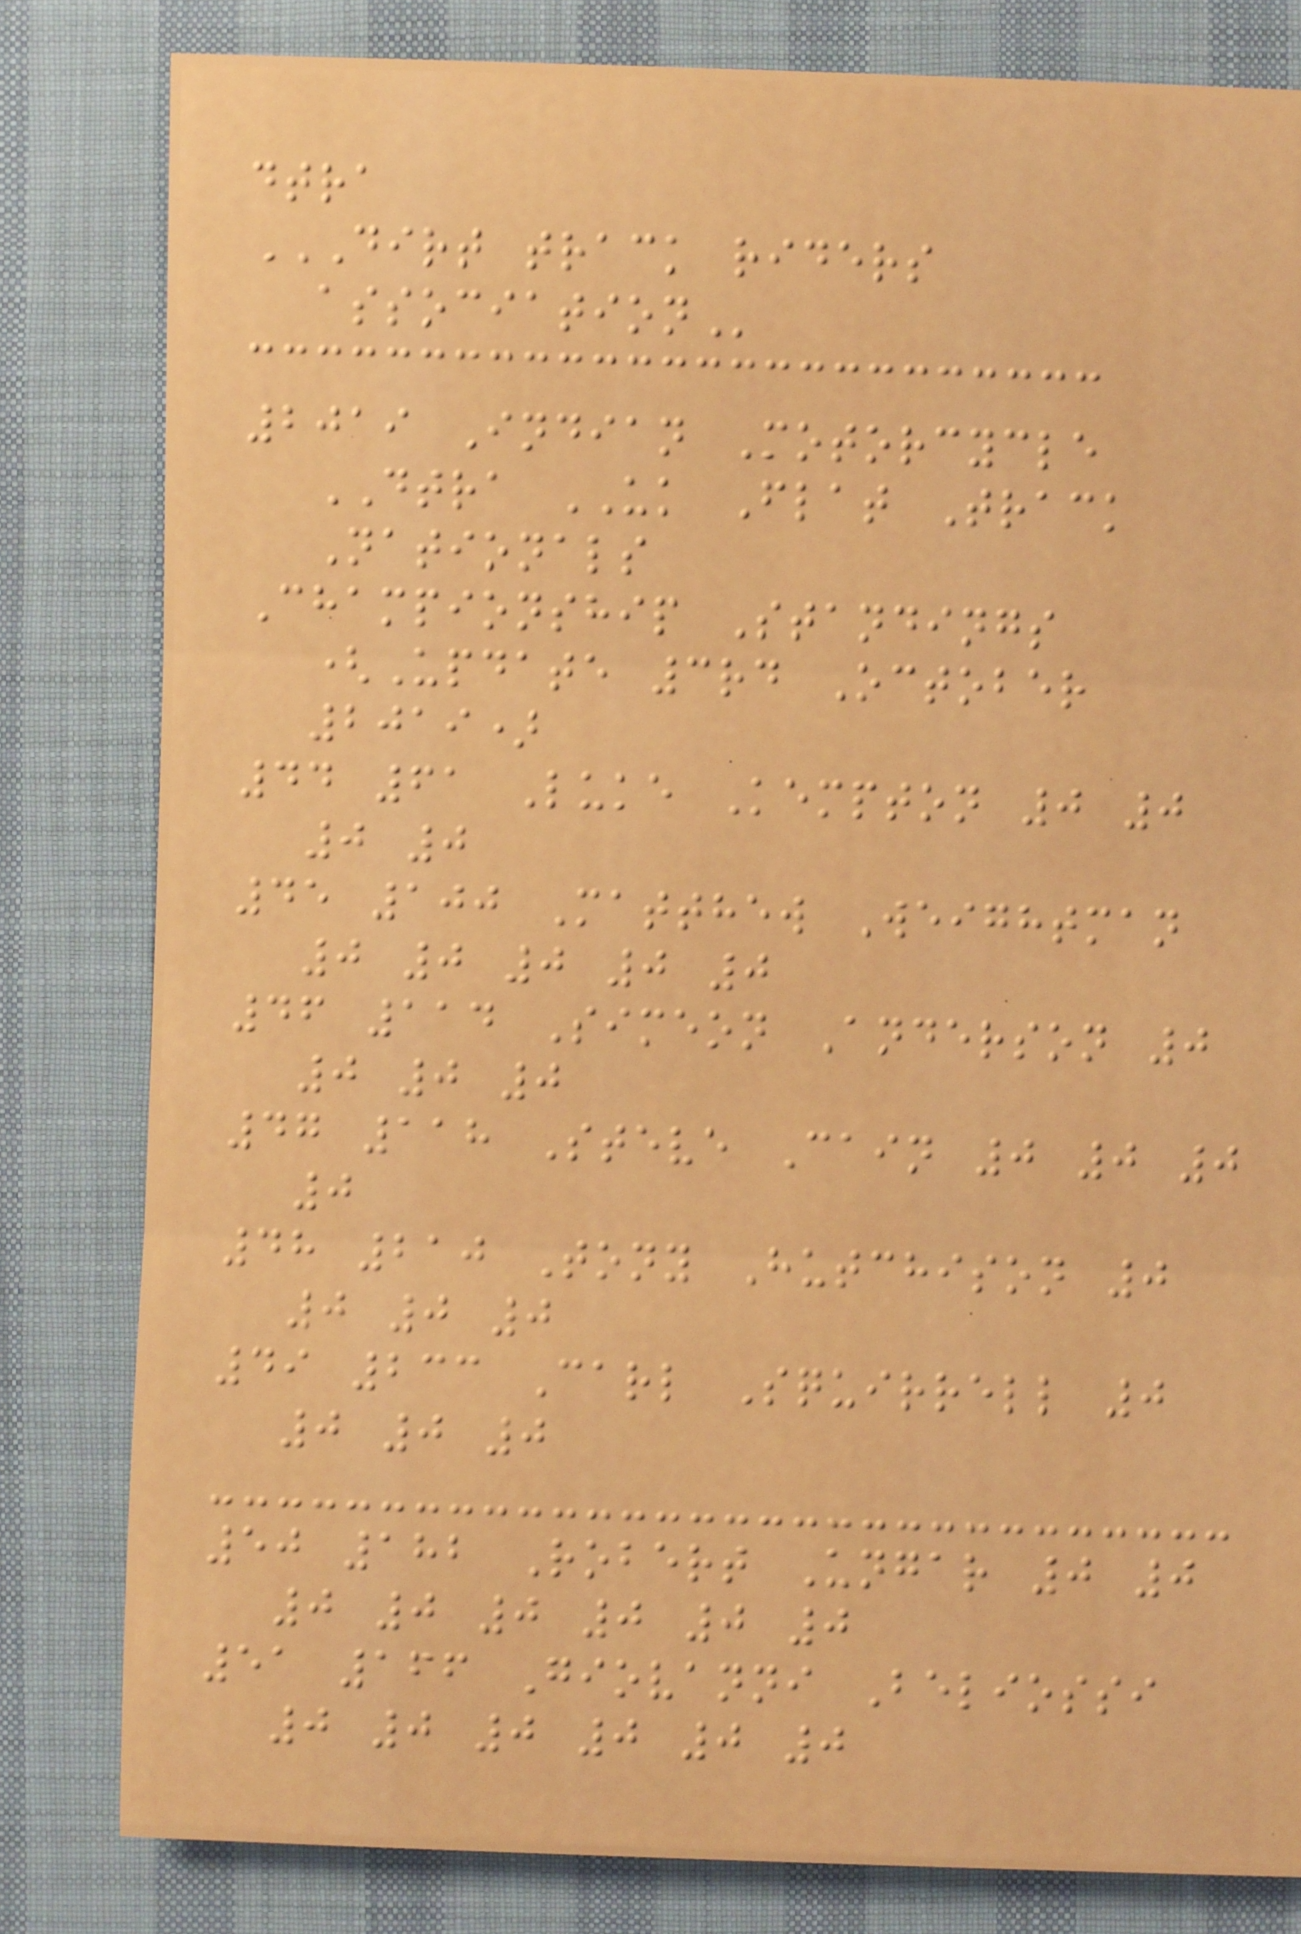dtra
DIRT TRACK RIDERS
ASSOCIATION
2019 Indian Motorcycle
DTRA UK Flat Track
Nationals
Championship Standings
(Update 3rd October
2019)
44 61 Luke Kempton 0 0
0 0
45 100 Matthew Weightman
0 0 0 0 0
46 114 Simeon Anderson 0
0 0 0
47 118 Steve Cain 0 0 0
0
48 210 Tony Hutchison 0
0 0 0
49 233 Carl Squirrell 0
0 0 0
50 182 Robert Ungar 0 0
0 0 0 0 0 0
51 166 Giovanni Beliossi
0 0 0 0 0 0
